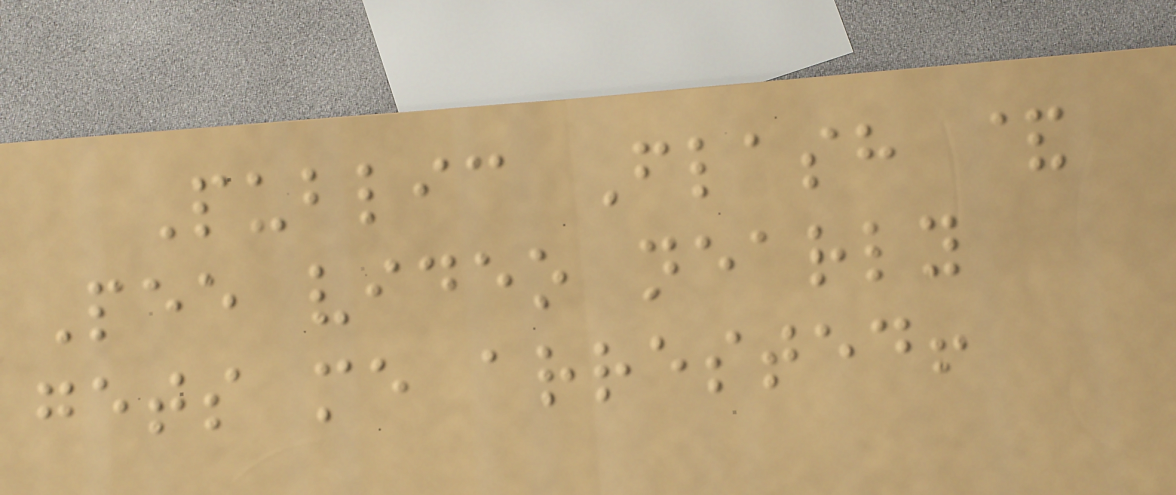Public Flash &
Pee video nearly
gets me arrested!
